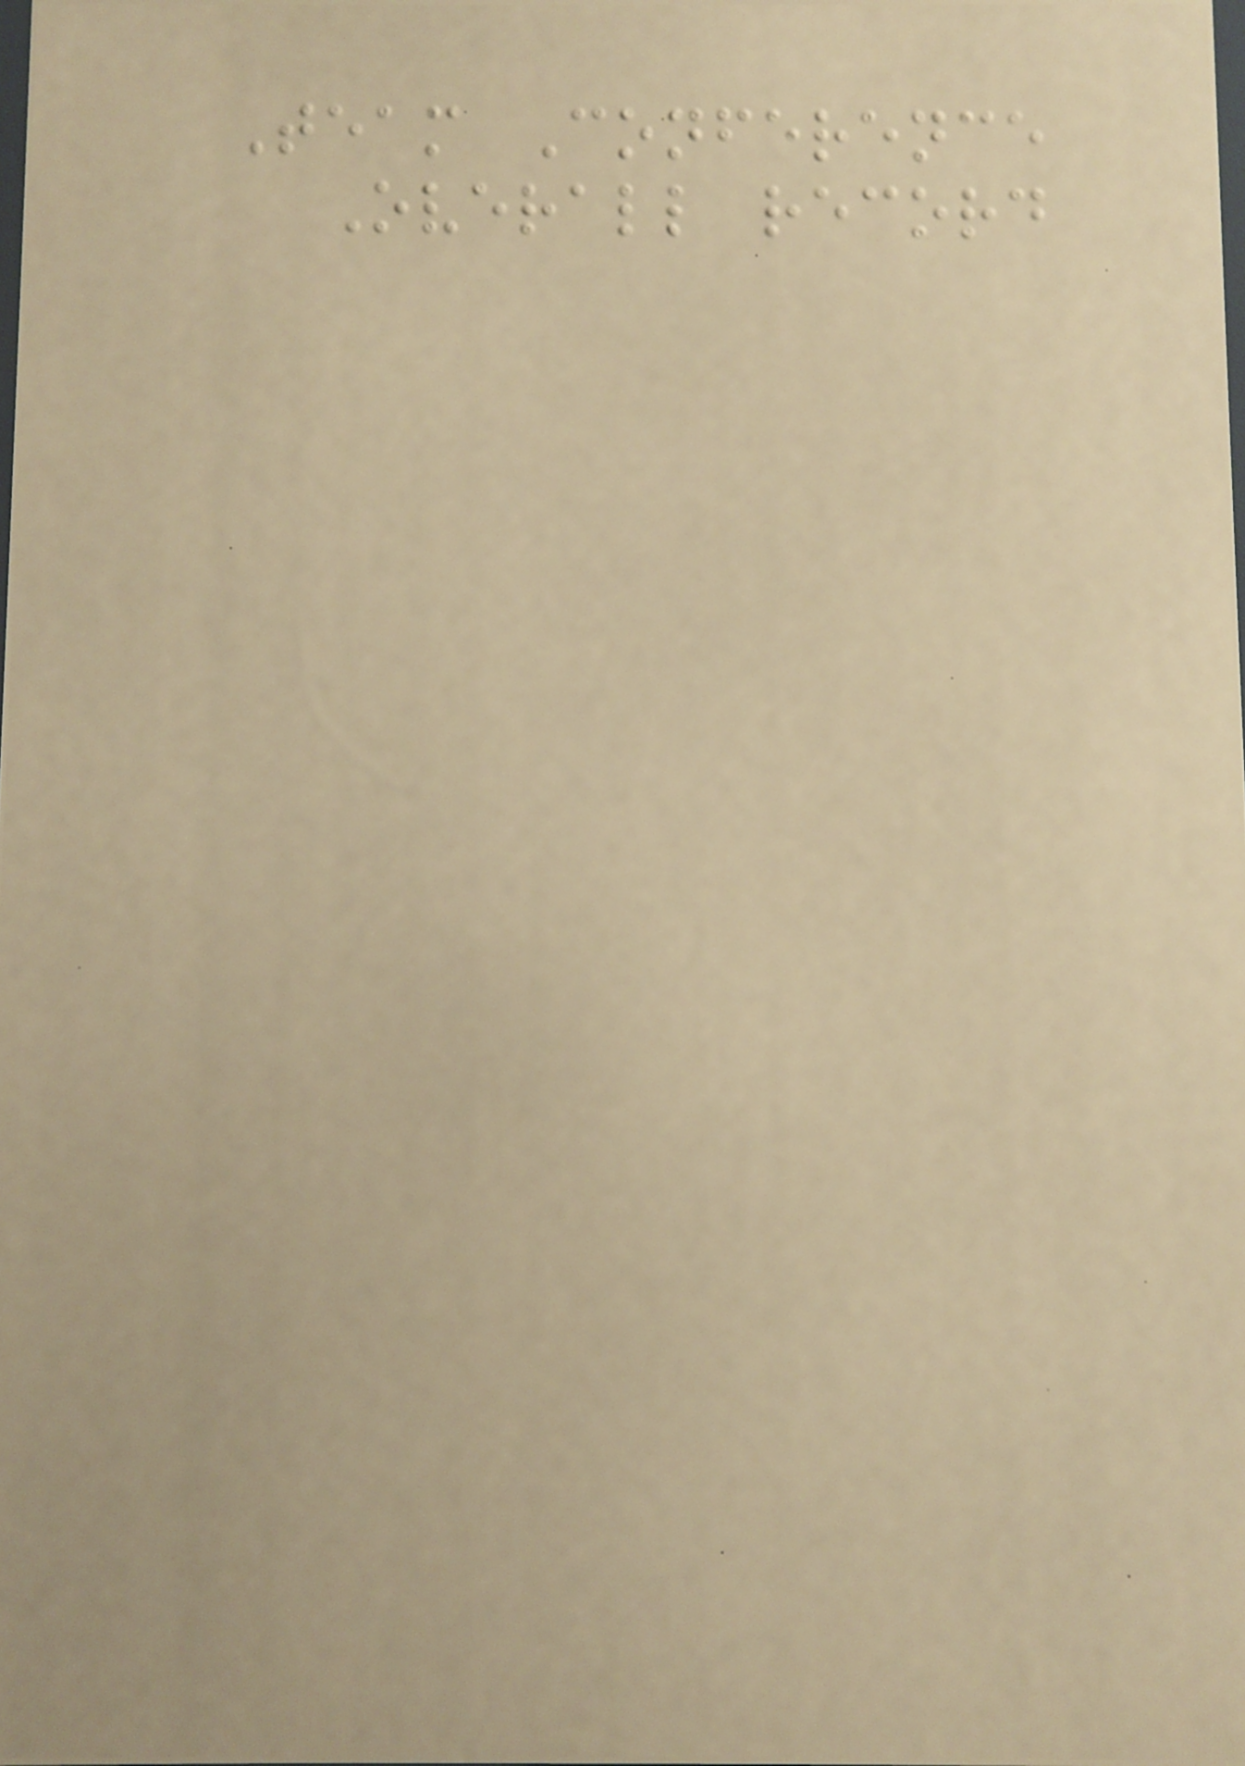Team Conference
Overall record
